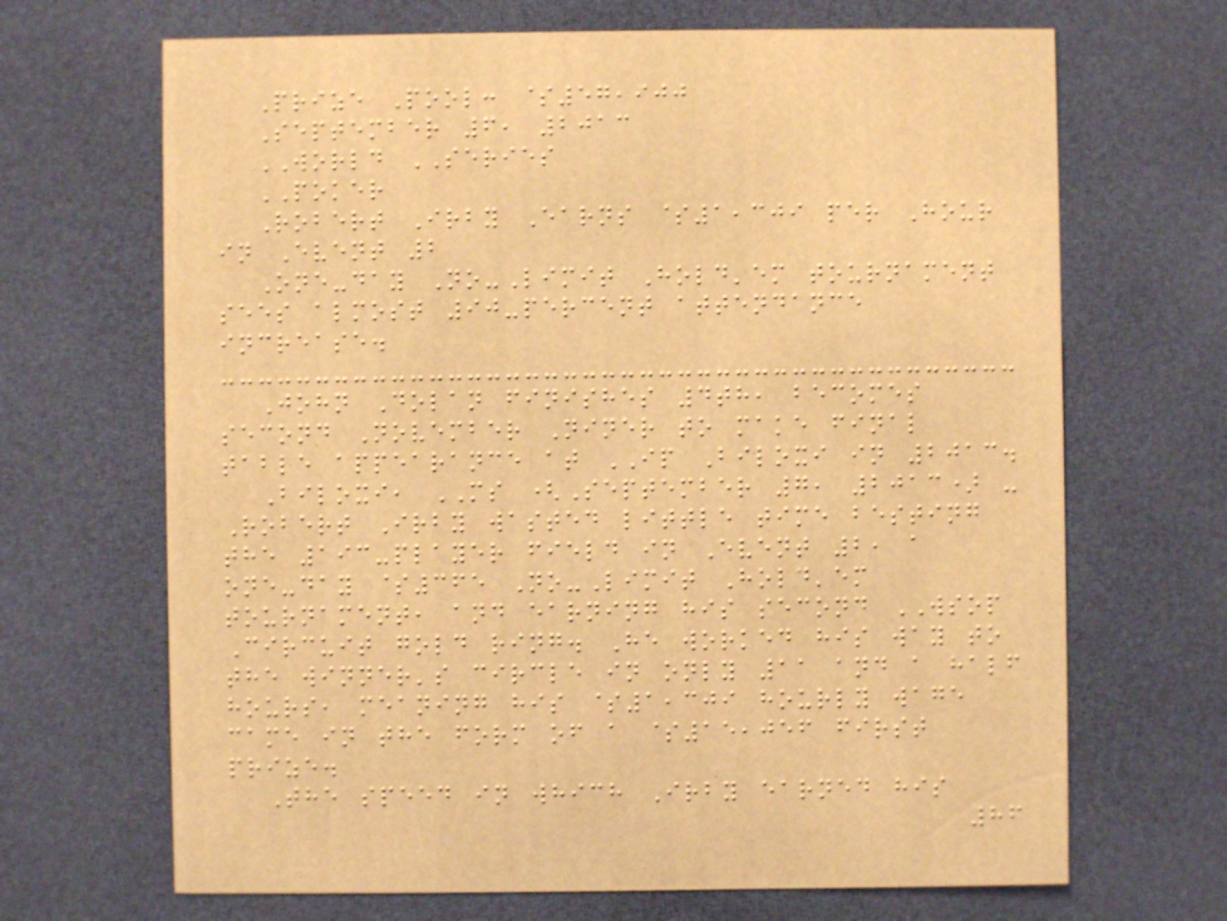Prize Pool: $57,900
September 6, 2013
WORLD SERIES
POKER
Robert Irby Earns $1,309 per Hour
in Event 2
One-day No-Limit Hold'em tournament
sees almost 90-percent attendance
increase.
John Dolan finishes 4th, becomes
second November Niner to make final
table appearance at IP Biloxi in 2013.
Biloxi, MS (September 7, 2013) -
Robert Irby wasted little time besting
the 193-player field in Event 2, a
one-day $365 No-Limit Hold'em
tournament, and earning his second WSOP
Circuit gold ring. He worked his way to
the winner's circle in only 11 and a half
hours, meaning his $1,309 hourly wage
came in the form of a $15,056 first
prize.
The speed in which Irby earned his
86
